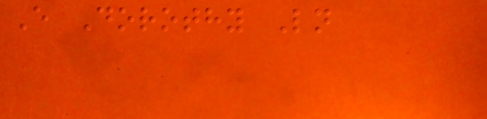E Dorothy Ln
